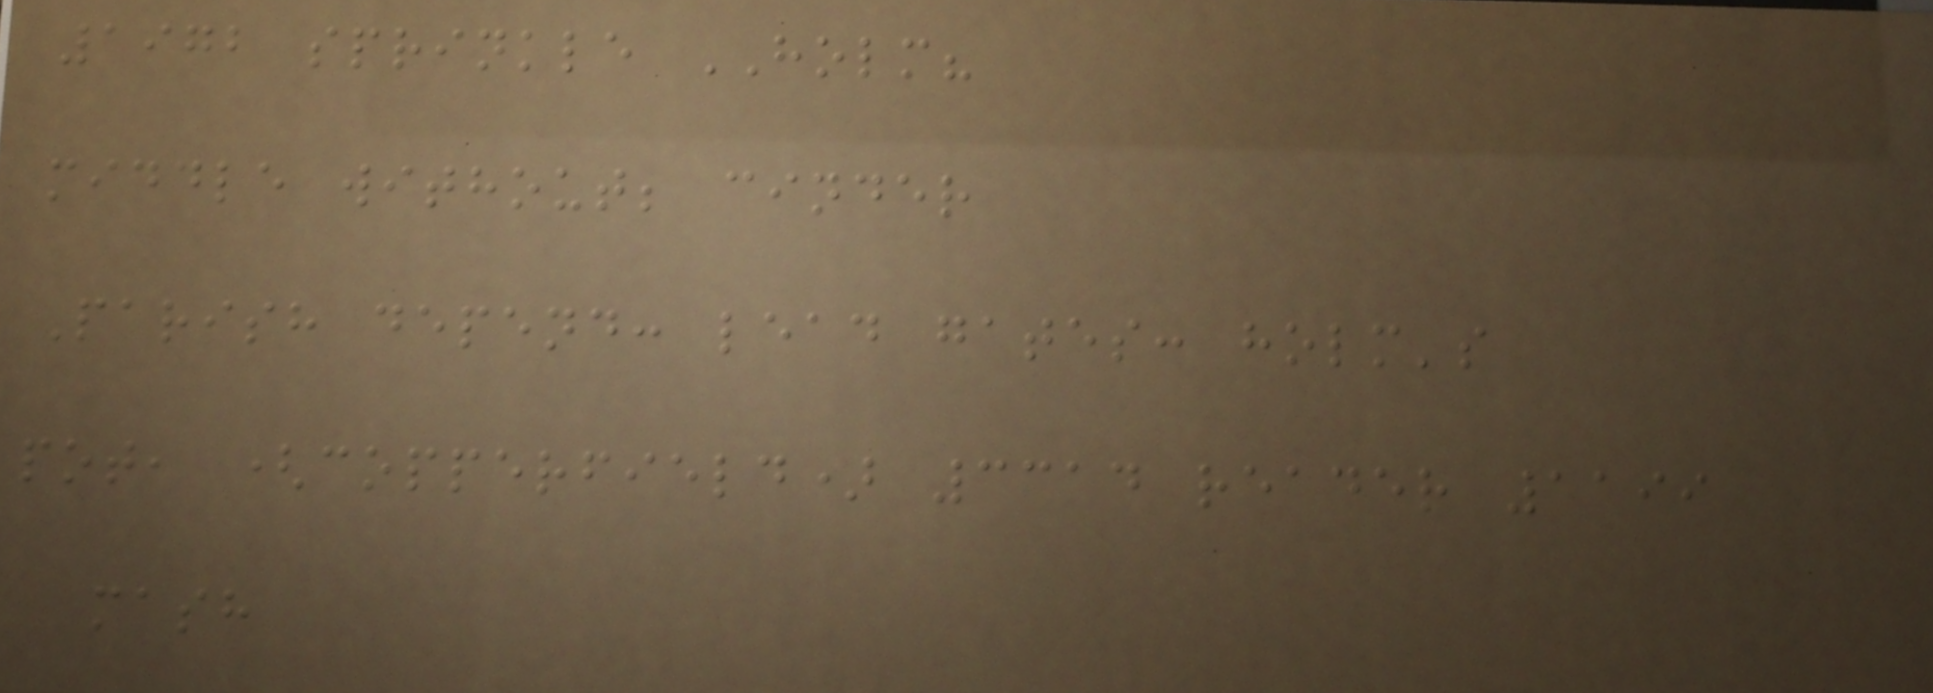1972 sprinkle HOLM?
middle without; cinder
Parish depend: lead gates: holm's
pot, (copperfield) 3314 reader 1199
mash
